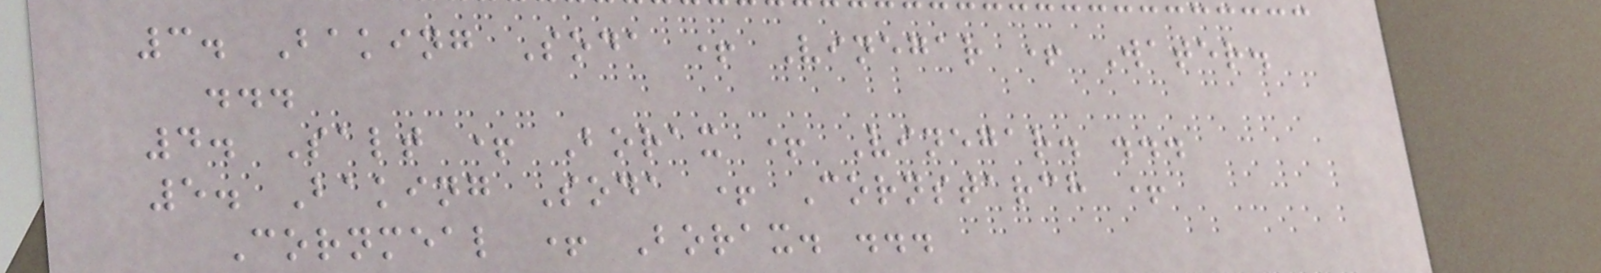3. Baking Soda + Vinegar + Water.
...
4. Salt + Borax + Vinegar. ...
5. Baking Soda + Cornstarch +
Cornmeal + Borax. ...
